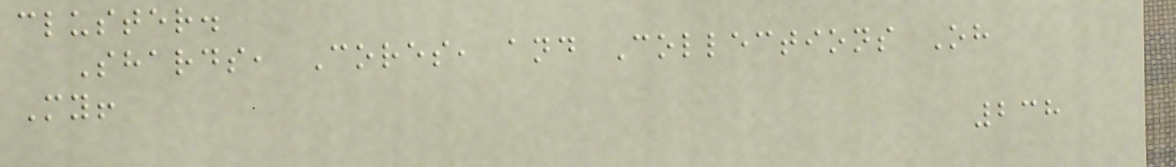cluster.
Shards, Cores, and Collections Oh
My!
238
